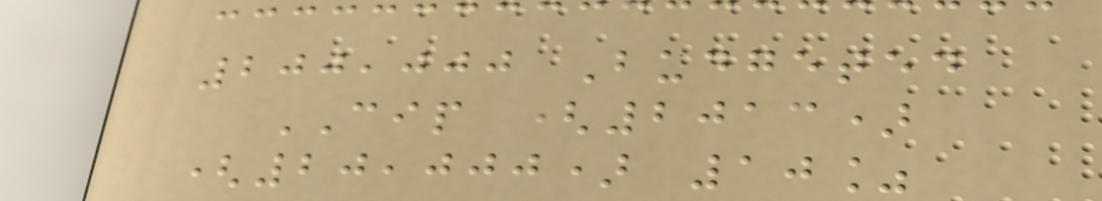200,000 Budgeted
CIP (2013)
(20,000) 10%
